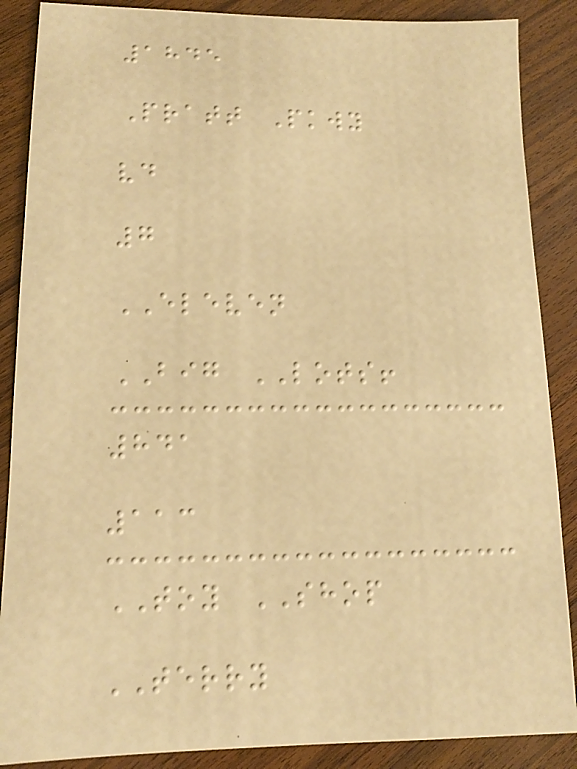1845
Pratt Pkwy
vd
7
ELEVEN
BIG LOTS!
841
113
TOY SHOP
TERRY
